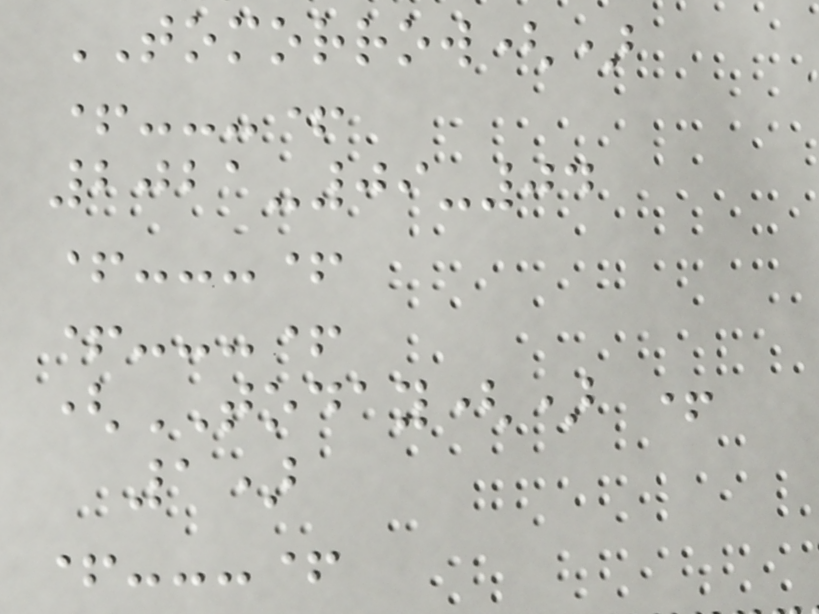TOMORROW()
+---+
2021-09-04
+---+
+---+
(TODAY() +
1)
+---+
